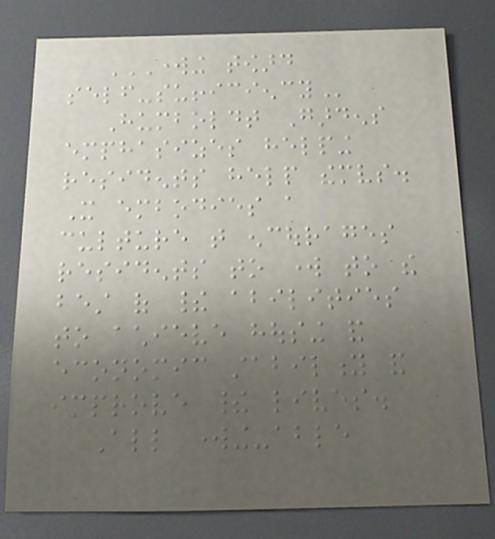WORKING TOWARD
SELF-SUFFICIENCY
Humboldt Gardens
emphasizes helping
residents help themselves.
It embodies a
culture that encourages
residents to work to the
best of their abilities
to achieve housing and
economic stability and
improve their lives.
All working-able
